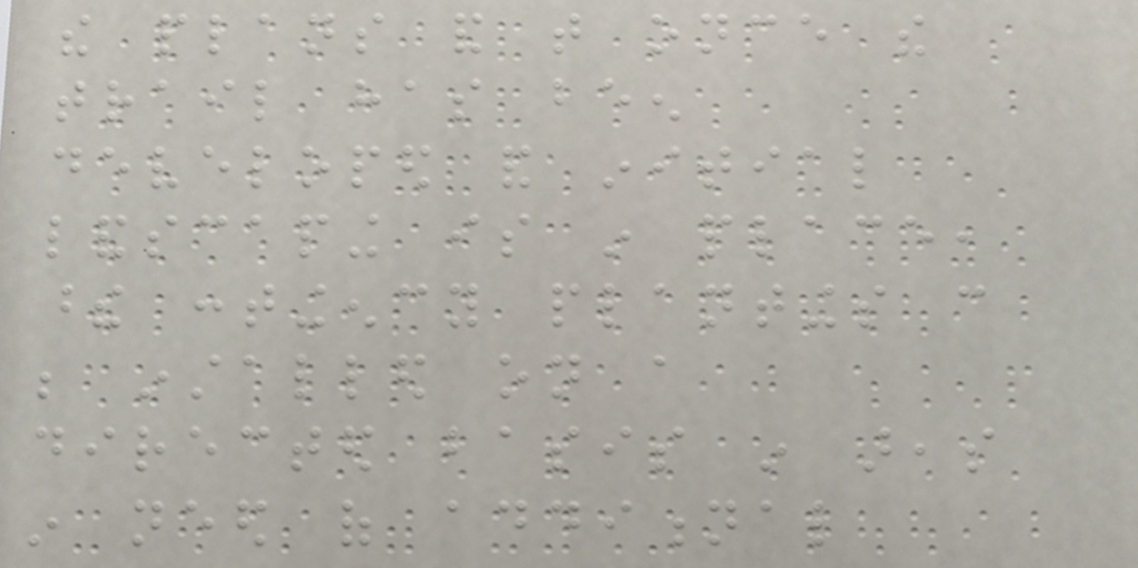the plans and that once the
trail has been
developed and initial
landscaping is in place,
these contingency plantings can
be installed on a
directed basis in areas
in need of additional
